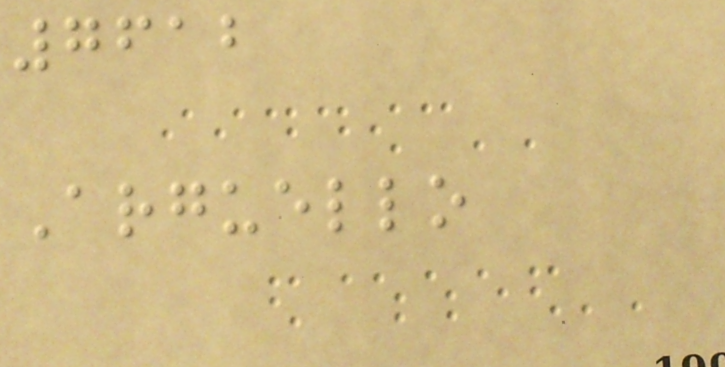7612
Arguello
